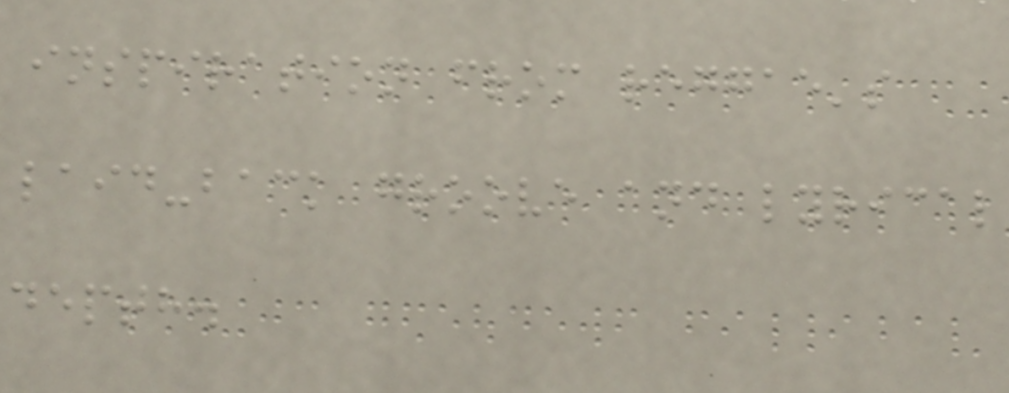inspiration from reggae's
laid-back groove and lyrical
depth.
